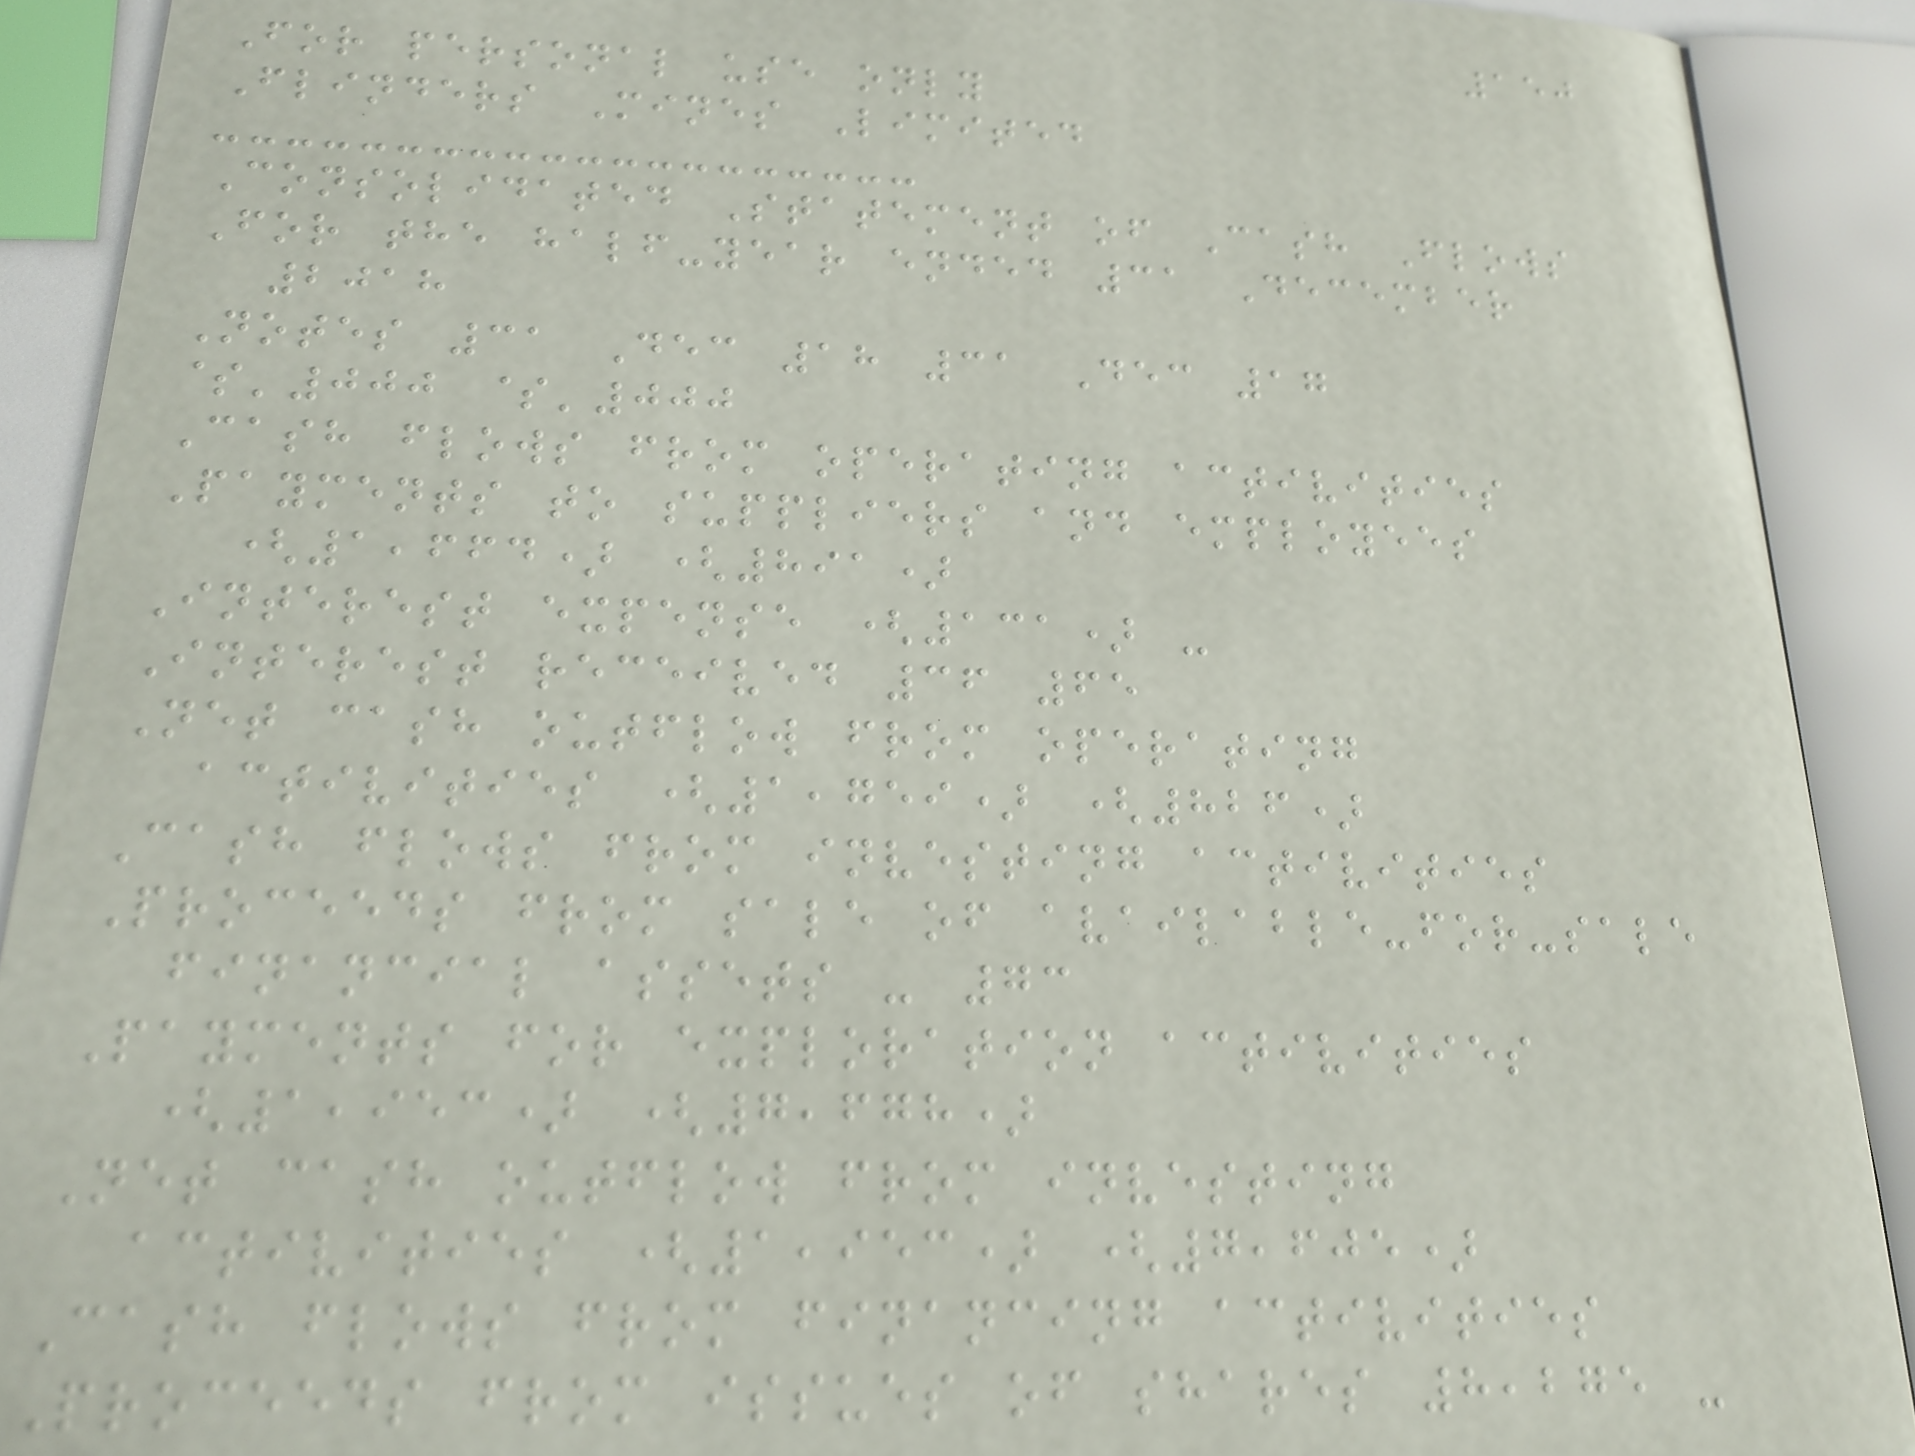150
For personal use only
Flinders Mines Limited
Consolidated Statement of Cash Flows
For the half-year ended 31 December
2018
Notes 31 Dec 18 31 Dec 17
$'000 $'000
Cash flows from operating activities
Payments to suppliers and employees
(1,664) (891)
Interest expense (131) -
Interest received 36 65
Net cash outflow from operating
activities (1,759) (826)
Cash flows from investing activities
Proceeds from sale of available-for-sale
financial assets - 73
Payments for exploration activities
(1,953) (7,678)
Net cash outflow from investing
activities (1,953) (7,605)
Cash flows from financing activities
Proceeds from issues of shares 8,275 -
